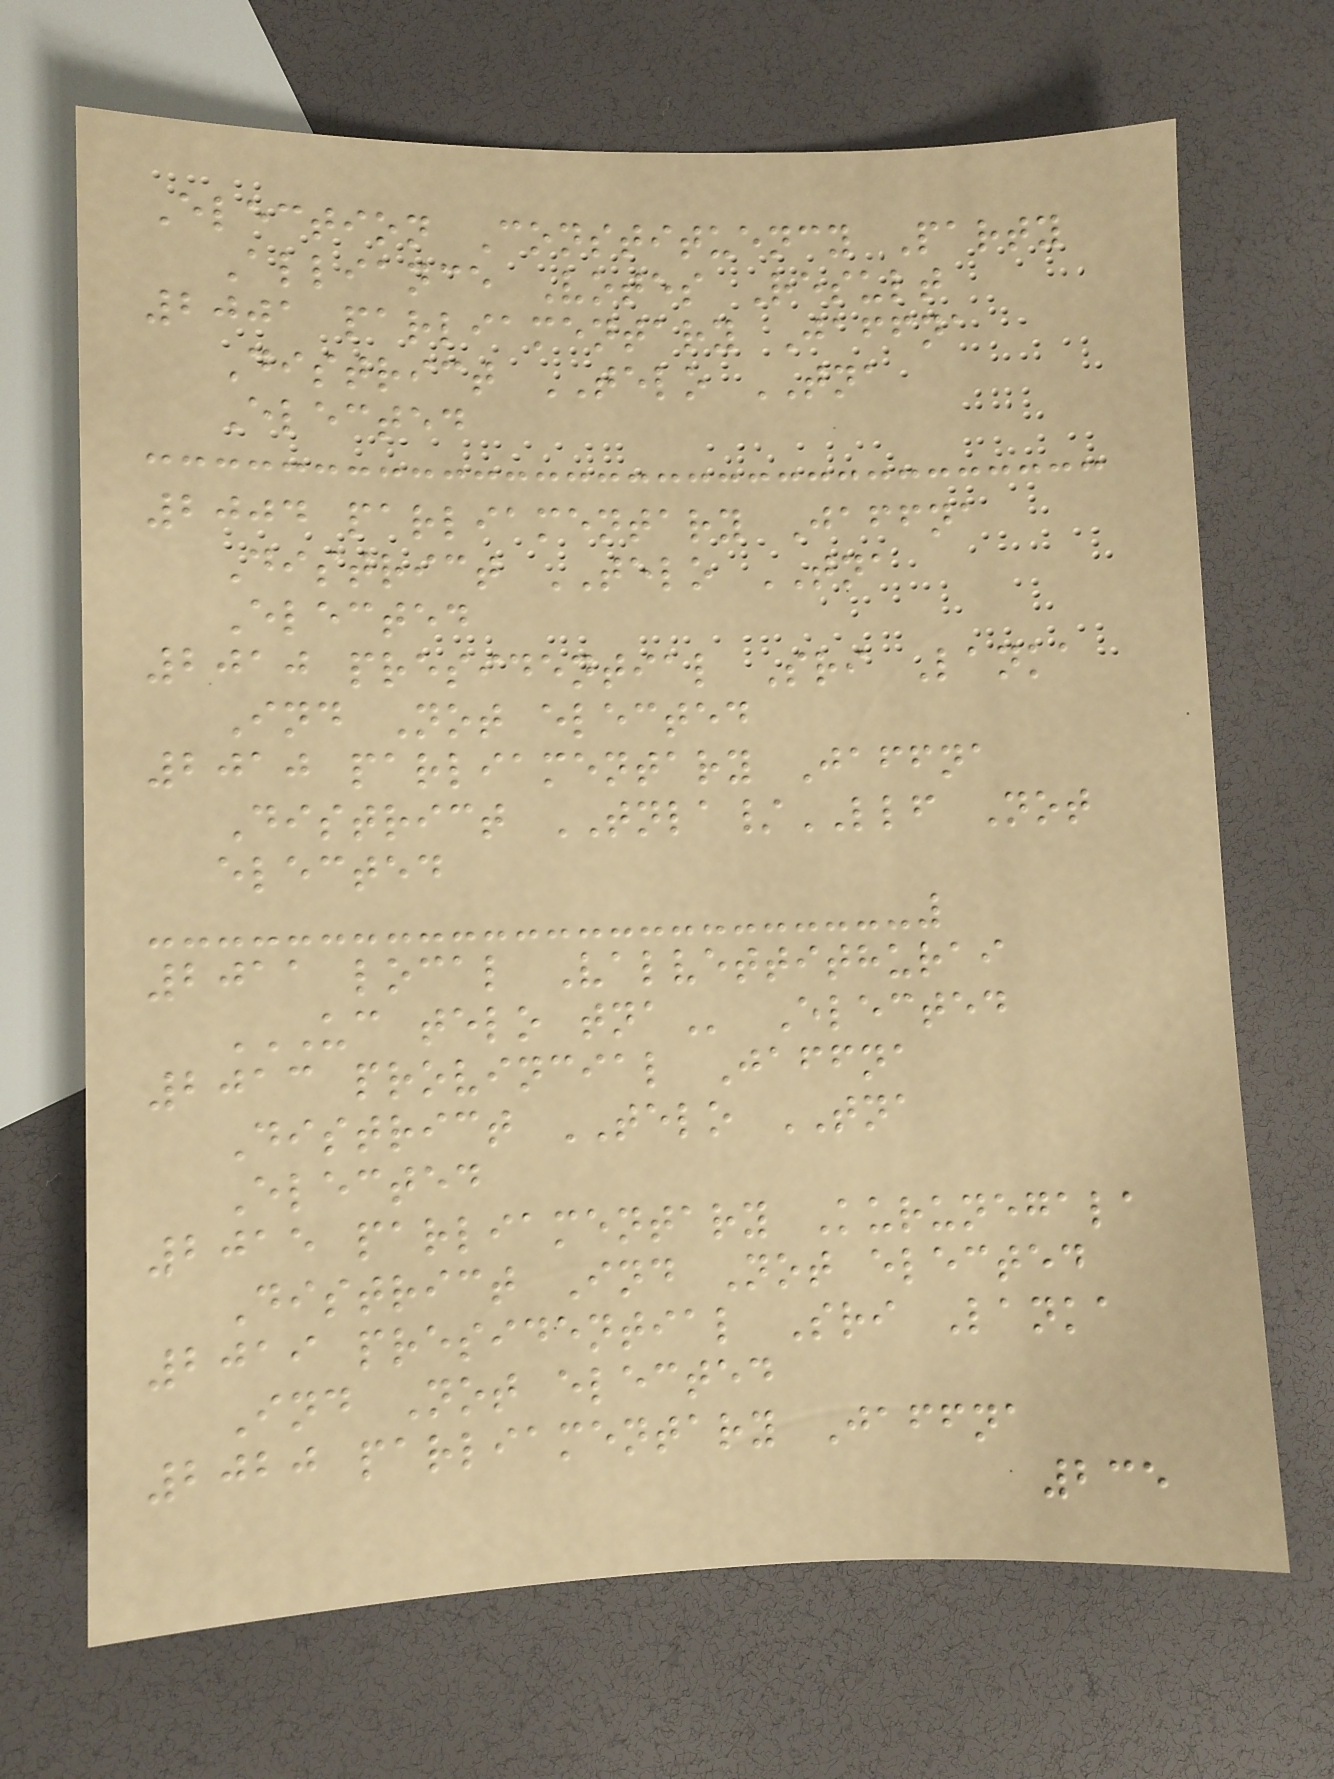Election Constituency Party
Alliance Votes Result
2001 parliamentary Jaffna
District TELO TNA
Elected
2004 parliamentary Jaffna
District TELO TNA
Elected
2010 presidential Sri Lanka
Ind Not elected
2010 parliamentary Jaffna
District TNLA/LLF Not
elected
2011 local Valvettithurai
UC TELO TNA Elected
2013 provincial Jaffna
District TELO TNA
Elected
2015 parliamentary Kurunegala
District Ind Not elected
2019 presidential Sri Lanka
Ind Not elected
2020 parliamentary Jaffna
235
